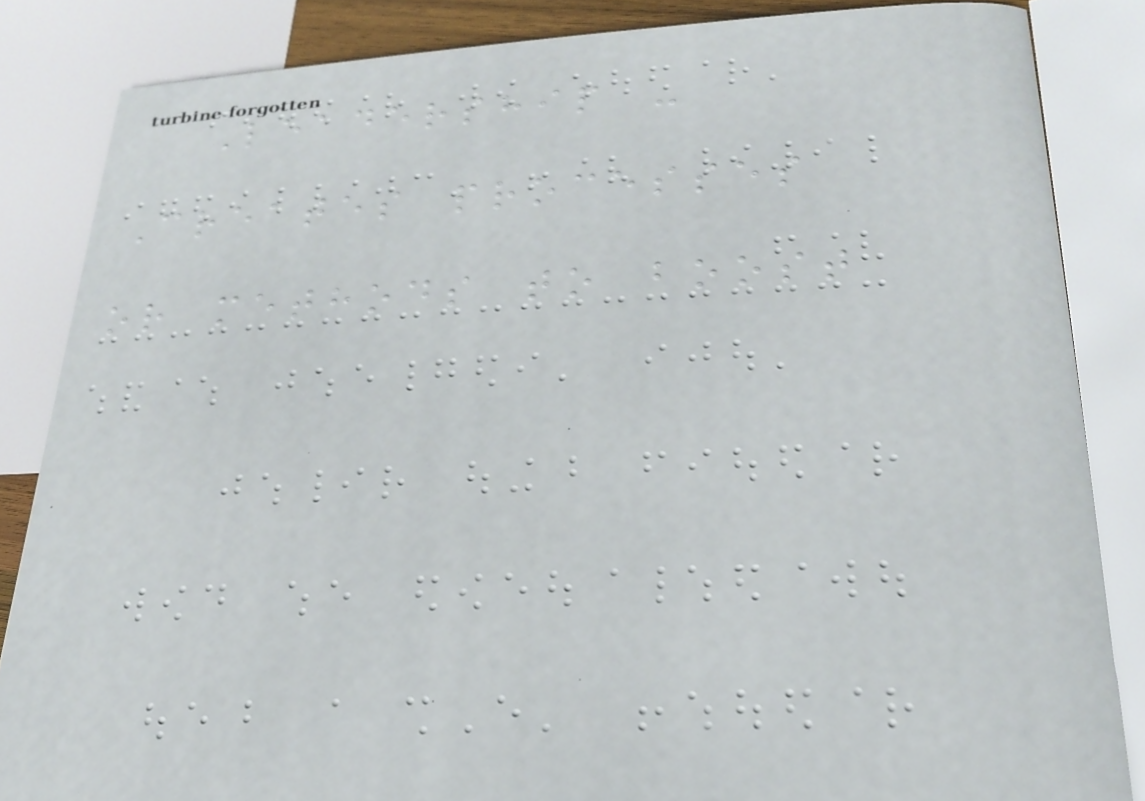Leadership -
Creates processes
or methods to boost
